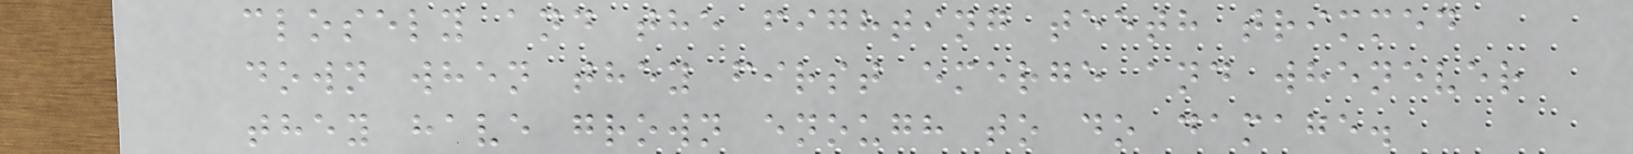closely and the fighting teeth trimmed
down when they first emerge and whenever
they have grown enough to do damage.
